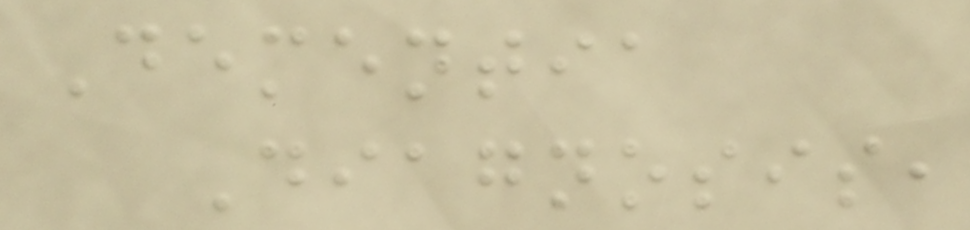Dementia
Diagnosis,
